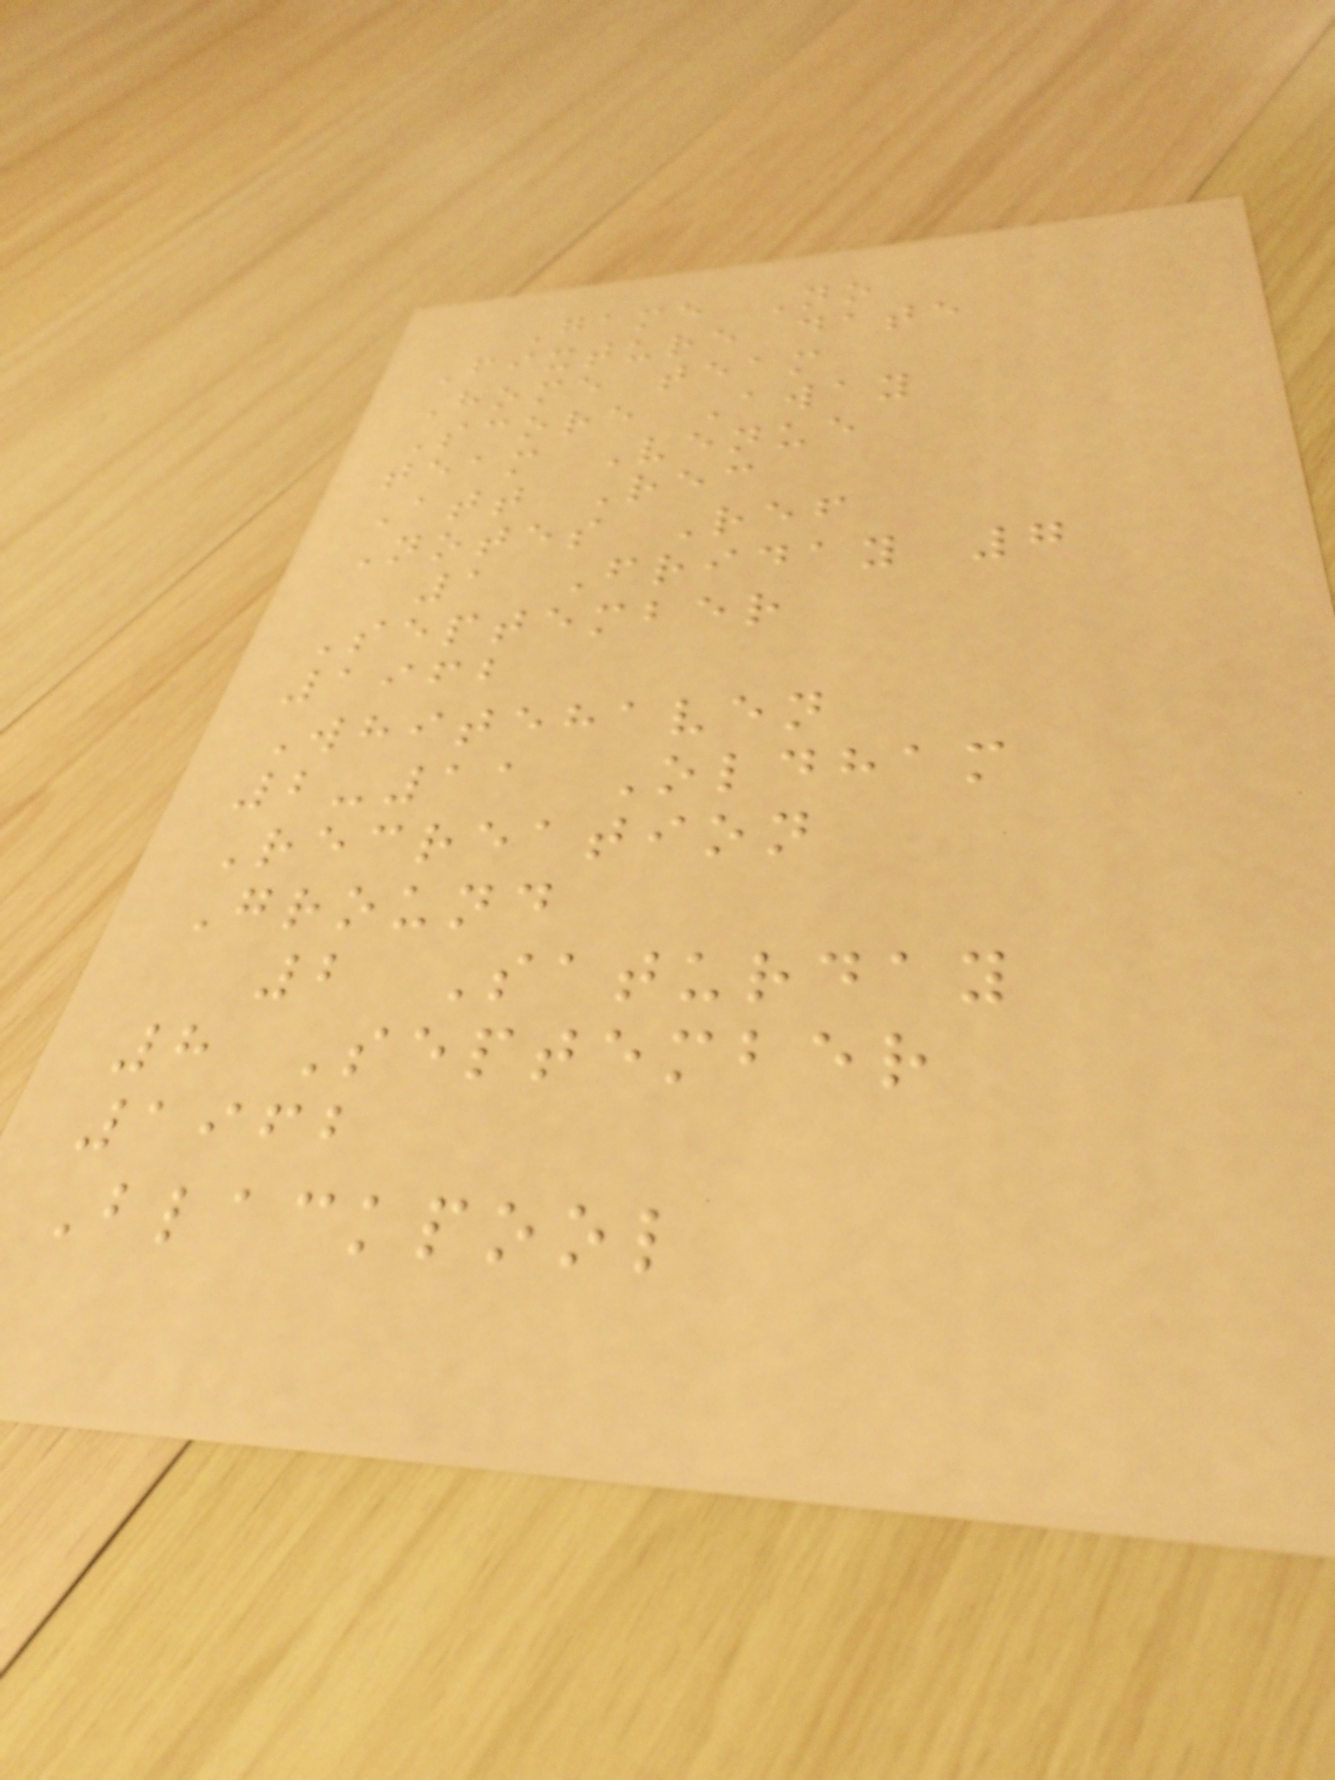Game No
Fixture date
Home team
Score Away
team Venue
Att Rec
Notes Ref
1 Friday 7
September
1962
Whitehaven
2-11 Oldham
Recreation
Ground
2 Saturday
8 September
1962
Blackpool
